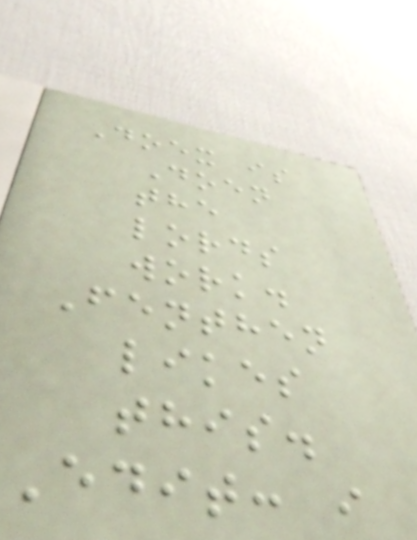Doex is
Doen
the
lords
work.
Fenthen
likes
this.
Edit: i
